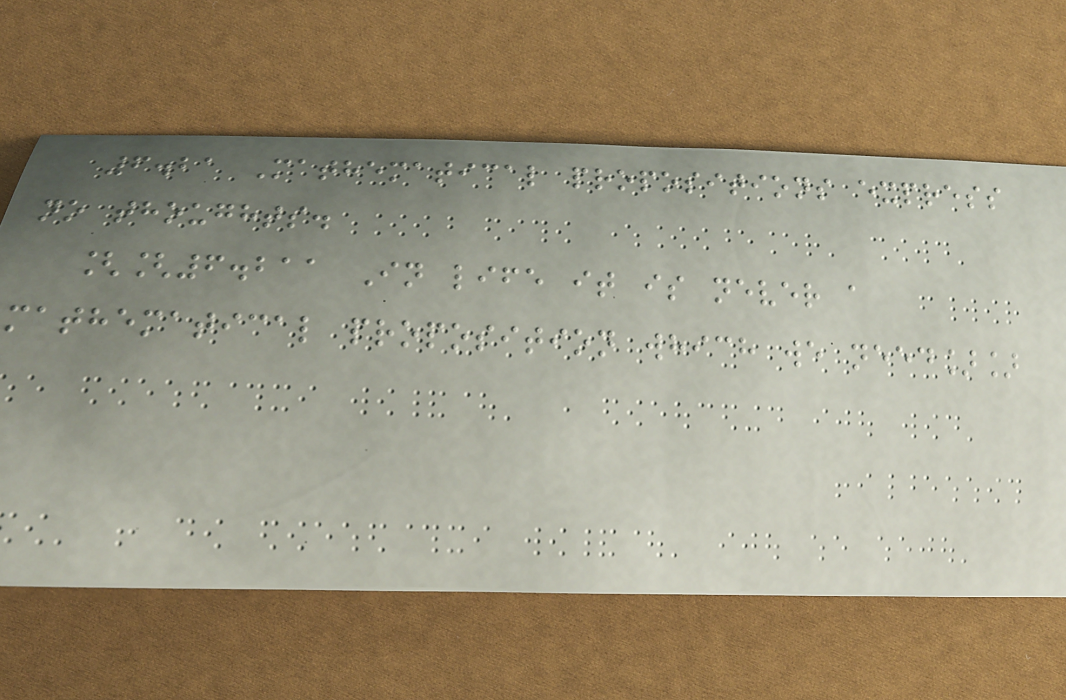6.21 Mathematical propositions express
no thoughts.
[[6.211 In life it is never a
mathematical proposition which we need]]
